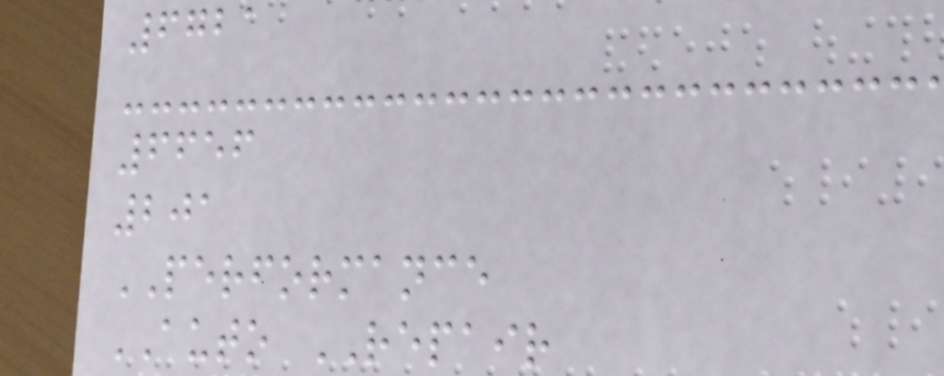6721
6656
201
PERFORMANCE
AUTO REPAIR
